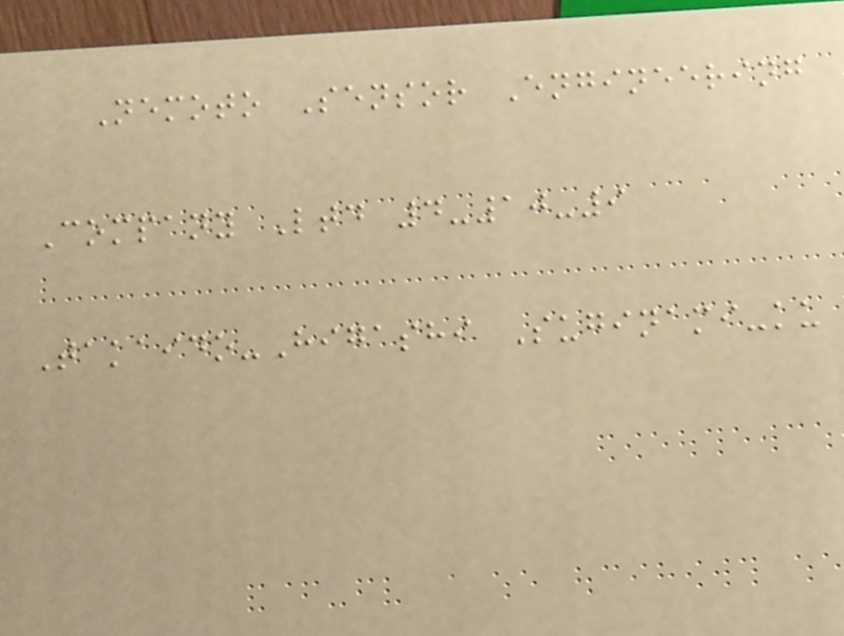Nemoto Sensor Engineering
Company Ltd 4-10-9
Takaido-Higashi Suginami-ku
